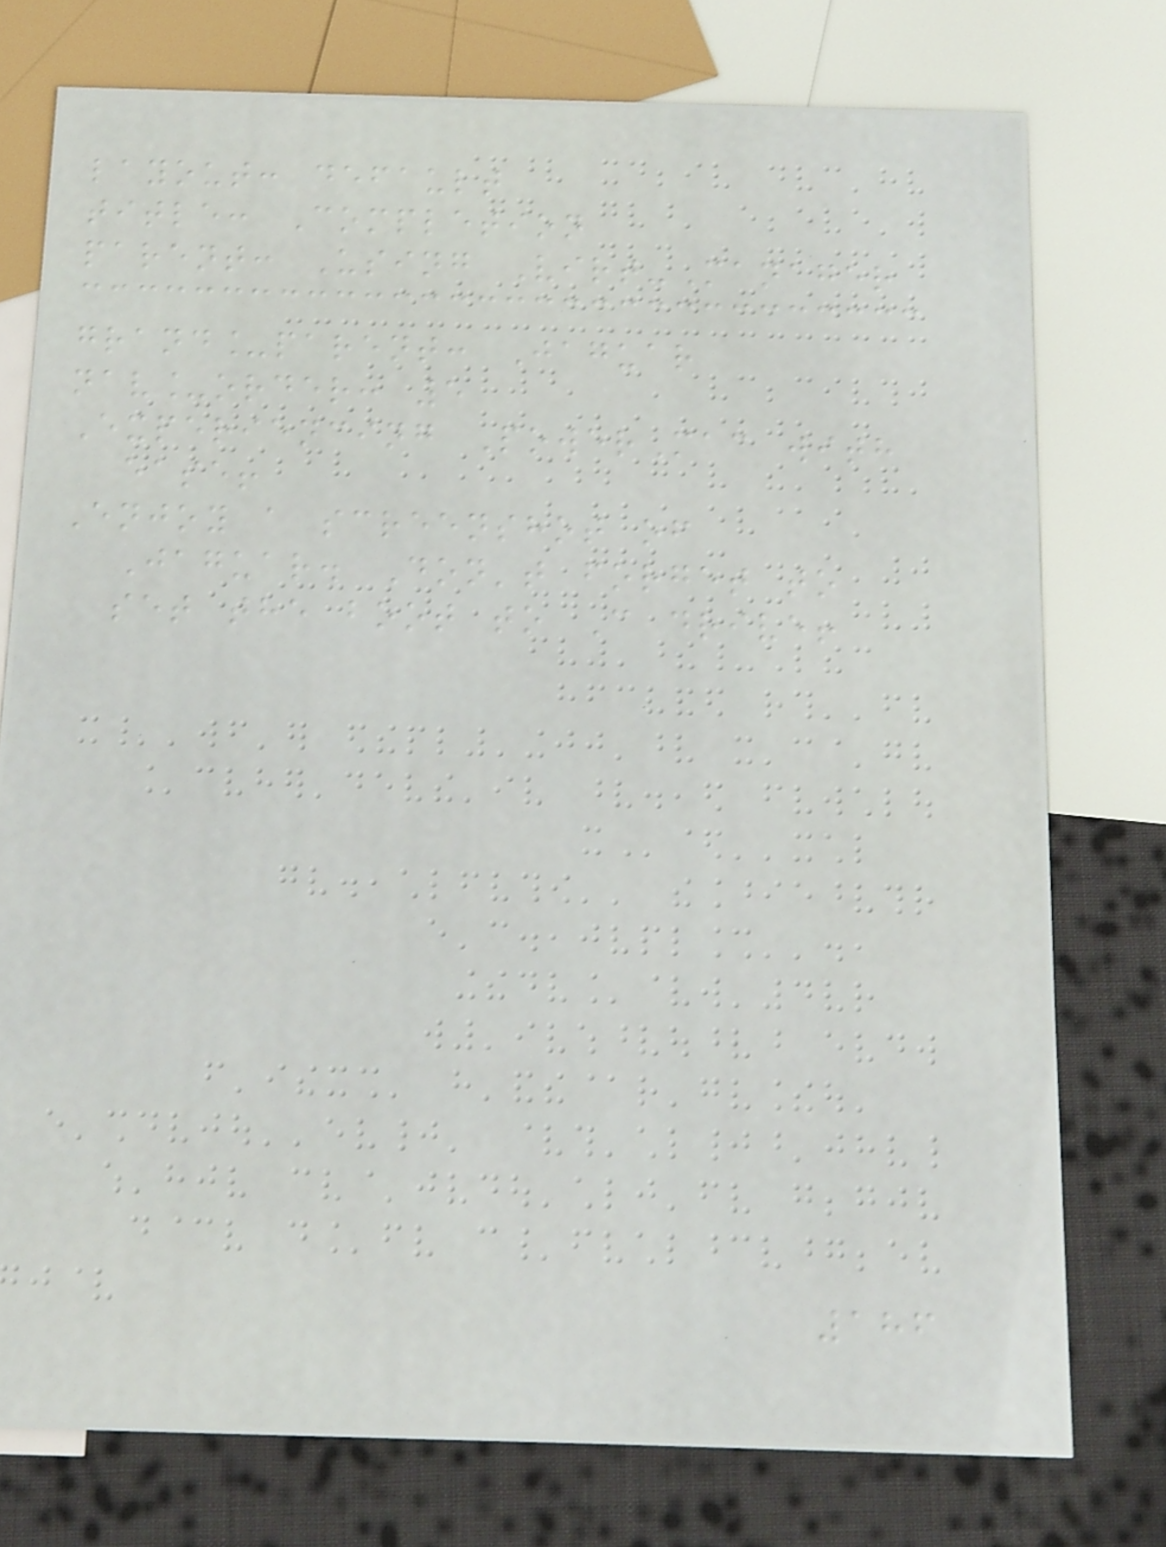layout: default
title: Completion
parent: Using Virt-Manager
grand_parent: Jaguar
nav_order: 5
Experiencing PowerMac with
ease!
Enjoy a screenshot of
Jaguar. Don't forget to
set the boot to C drive!
186
